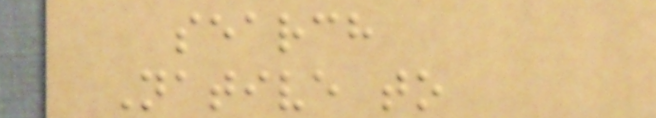search
Native to
